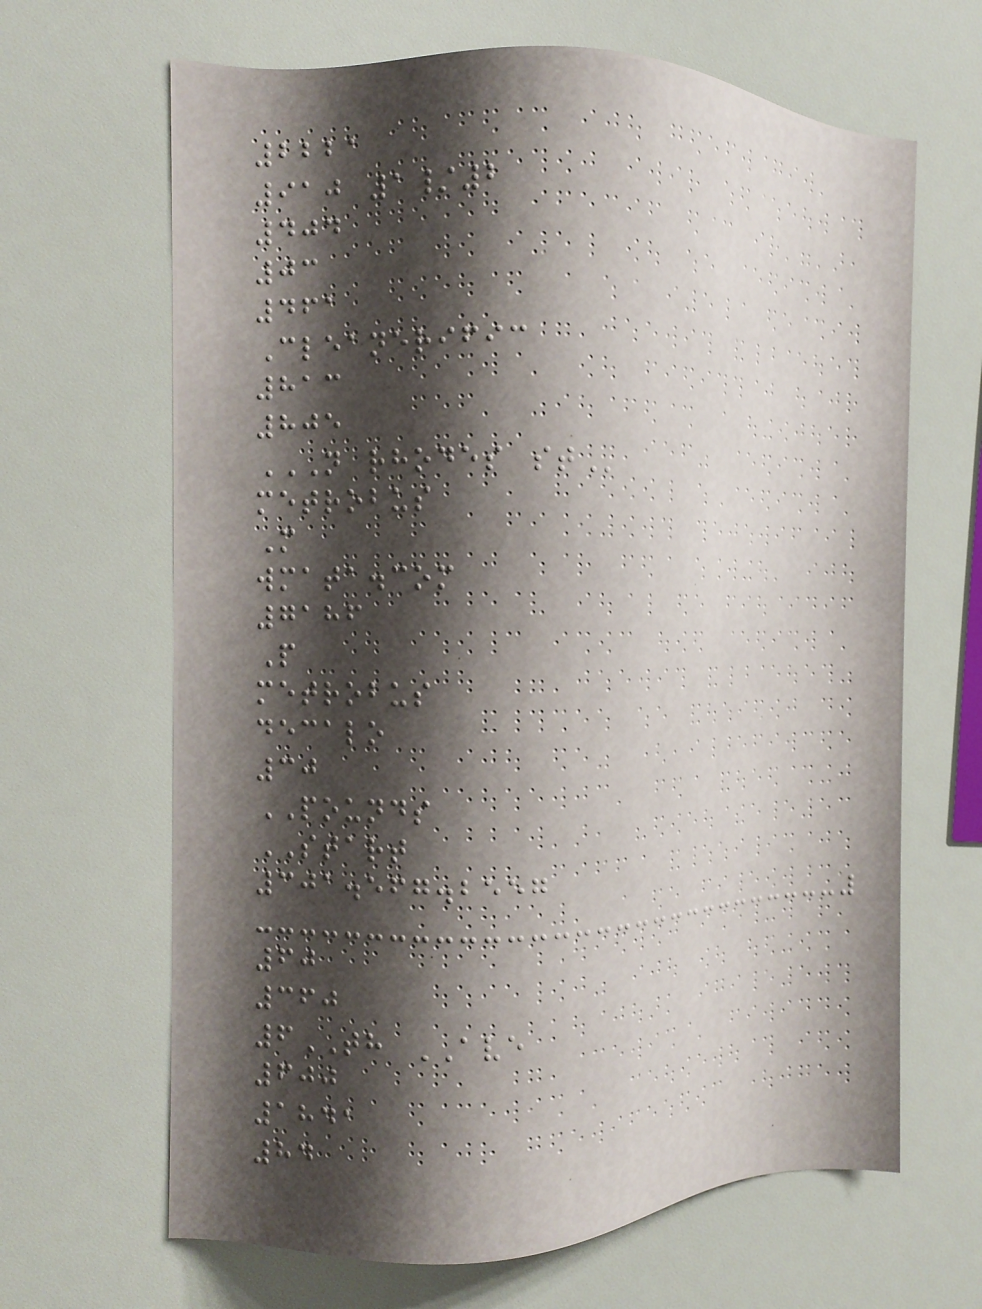2221
910 1/2
404
03
461
Cleanerific
813
805
N RHODES ST
metrobus
M
wmata.com
7186
P
metrobus
decalo
30
POUNDS
START
301.567.2557
60
360
6TH AVE
600
1841
84
